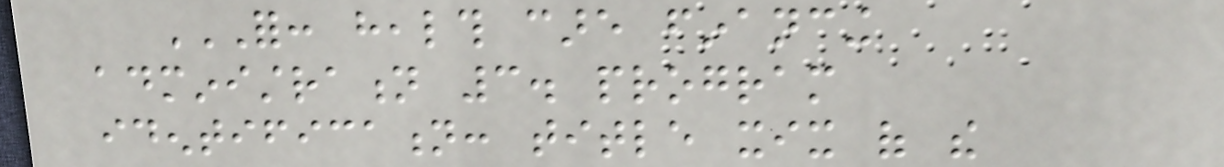FOR: HEALTH CARE FINANCING
ADMINISTRATION 3. PROGRAM
IDENTIFICATION: TITLE XIX OF THE
